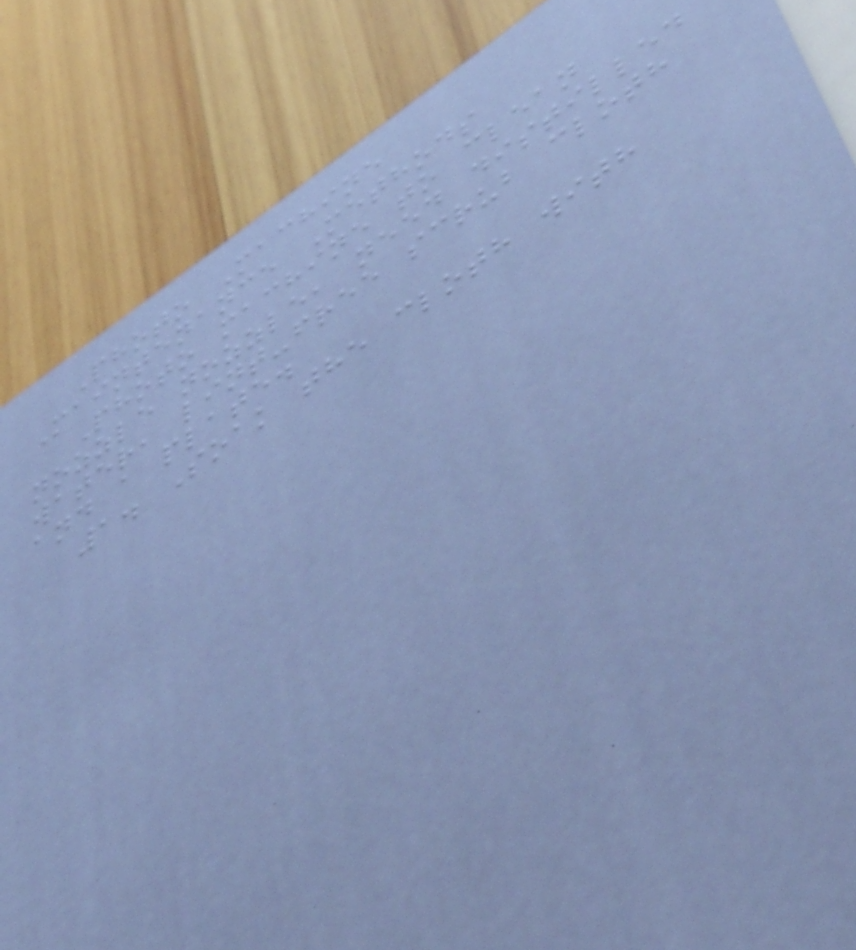Photo Machine
Maintenance Methods
Photo machine to clean
nozzle nozzle, need distilled
water, lint-free scrub cloth
and a plate.
1. Soak the cloth with
